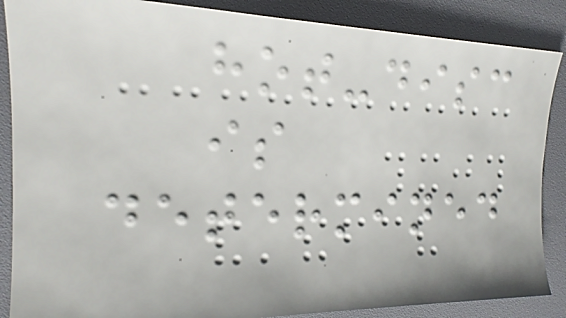hot-disc
is
determined
